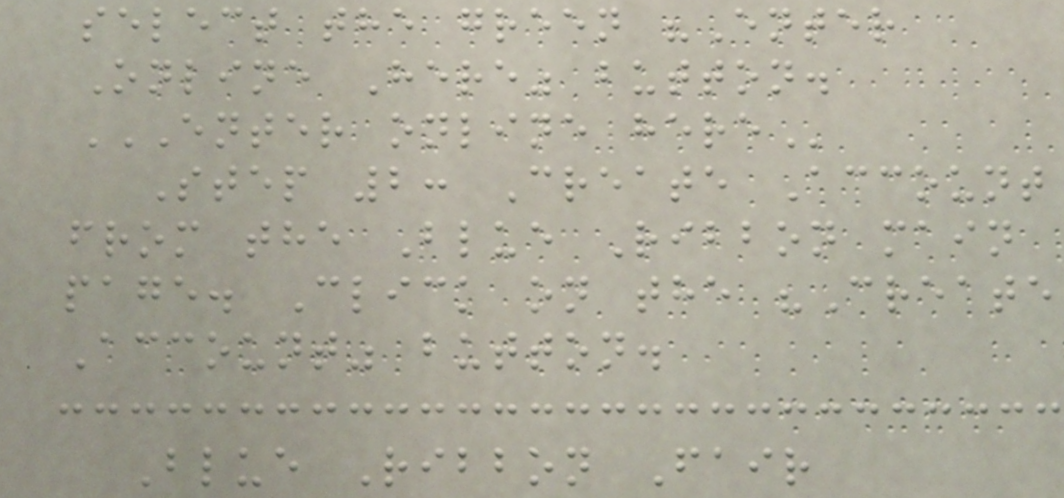select the green "Enter
Online Here" button.
ENTER ONLINE HERE
Step 2: Create Account
from the Blue Ribbon main
page. Click on the "Create
Account" button.
Blue Ribbon Fair
